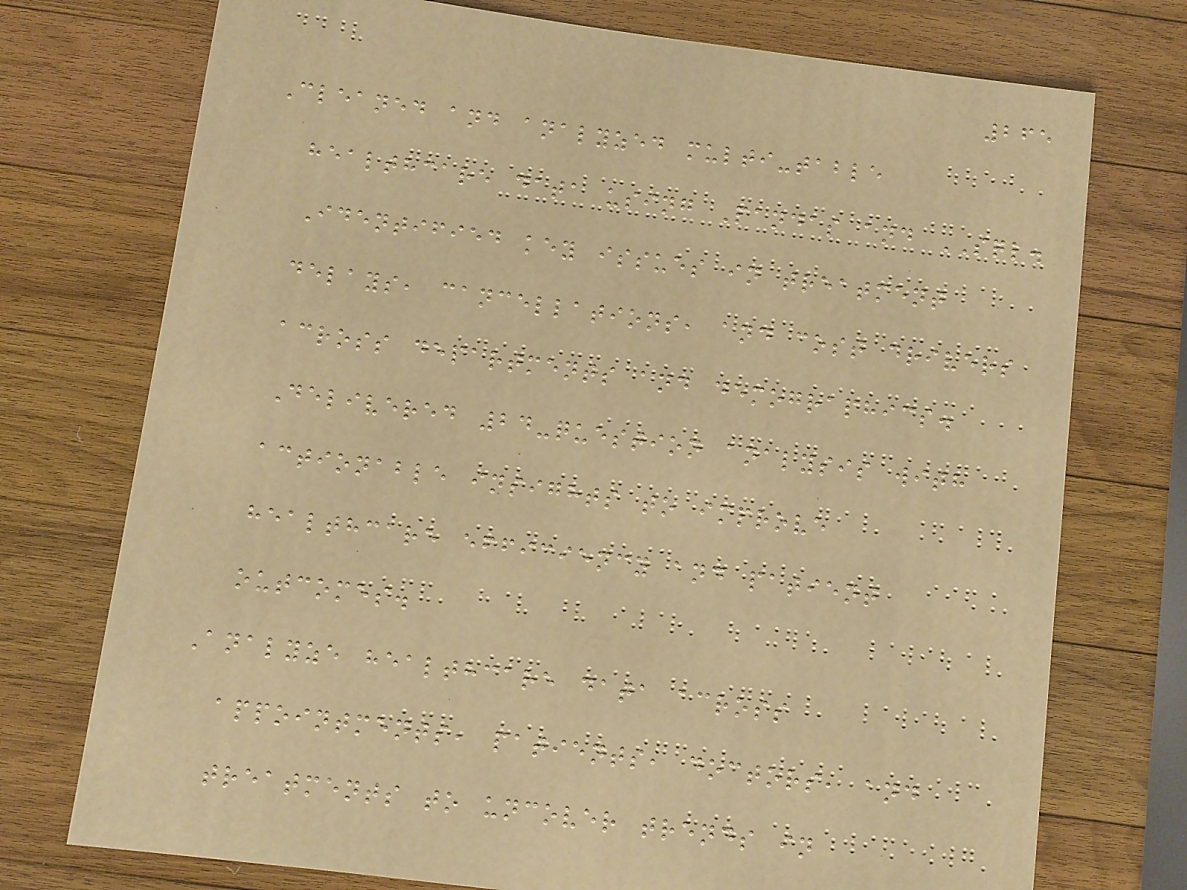265
Cleaned and analyzed multi-table
healthcare data using Pandas and SQL.
Identified key issues in treatment
delays, cancellations, and cost drivers
across departments and demographics.
Delivered 24-question analysis with
actionable insights to improve
healthcare efficiency and patient
outcomes.
Analyze healthcare data across
appointments, patients, doctors, and
treatments to uncover trends in
